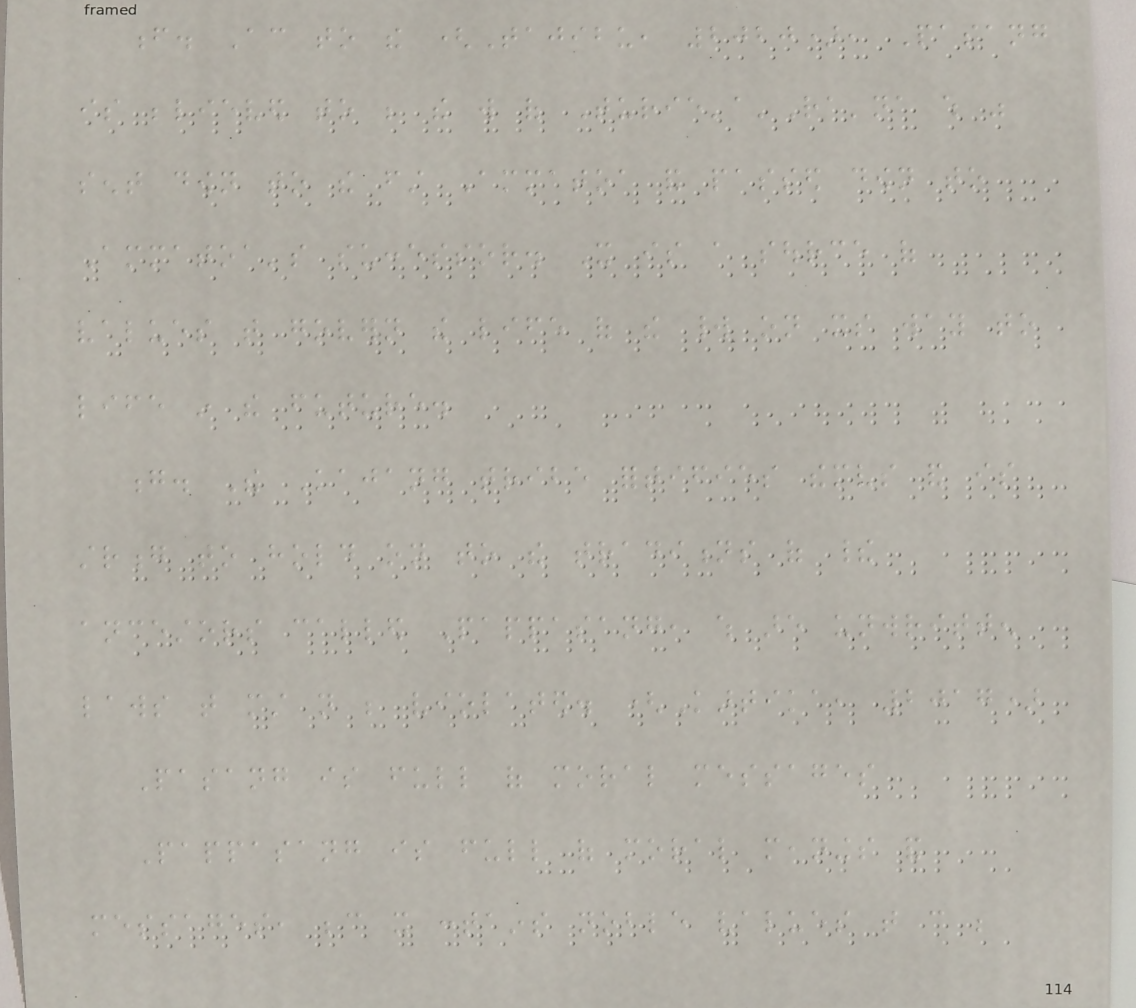f. According to the (Tajibu, 2020), Pasang
is believed to be the will of Turie'a'Ra'na which was
sent down to the first Ammatoa and passed down to
Ammatoa's successor. It is a source of
values that govern the life of the world on its way to
life in the future.
g. The Kajang tribe fortifies themselves and is
strong to hold on to the traditions of their
ancestors called Pappasang, which are unwritten
laws that must not be violated. (Kartika, 2017)
Pasang is full of moral messages
Pappasang is full of moral meanings and
messages, because it contains noble values that can be
